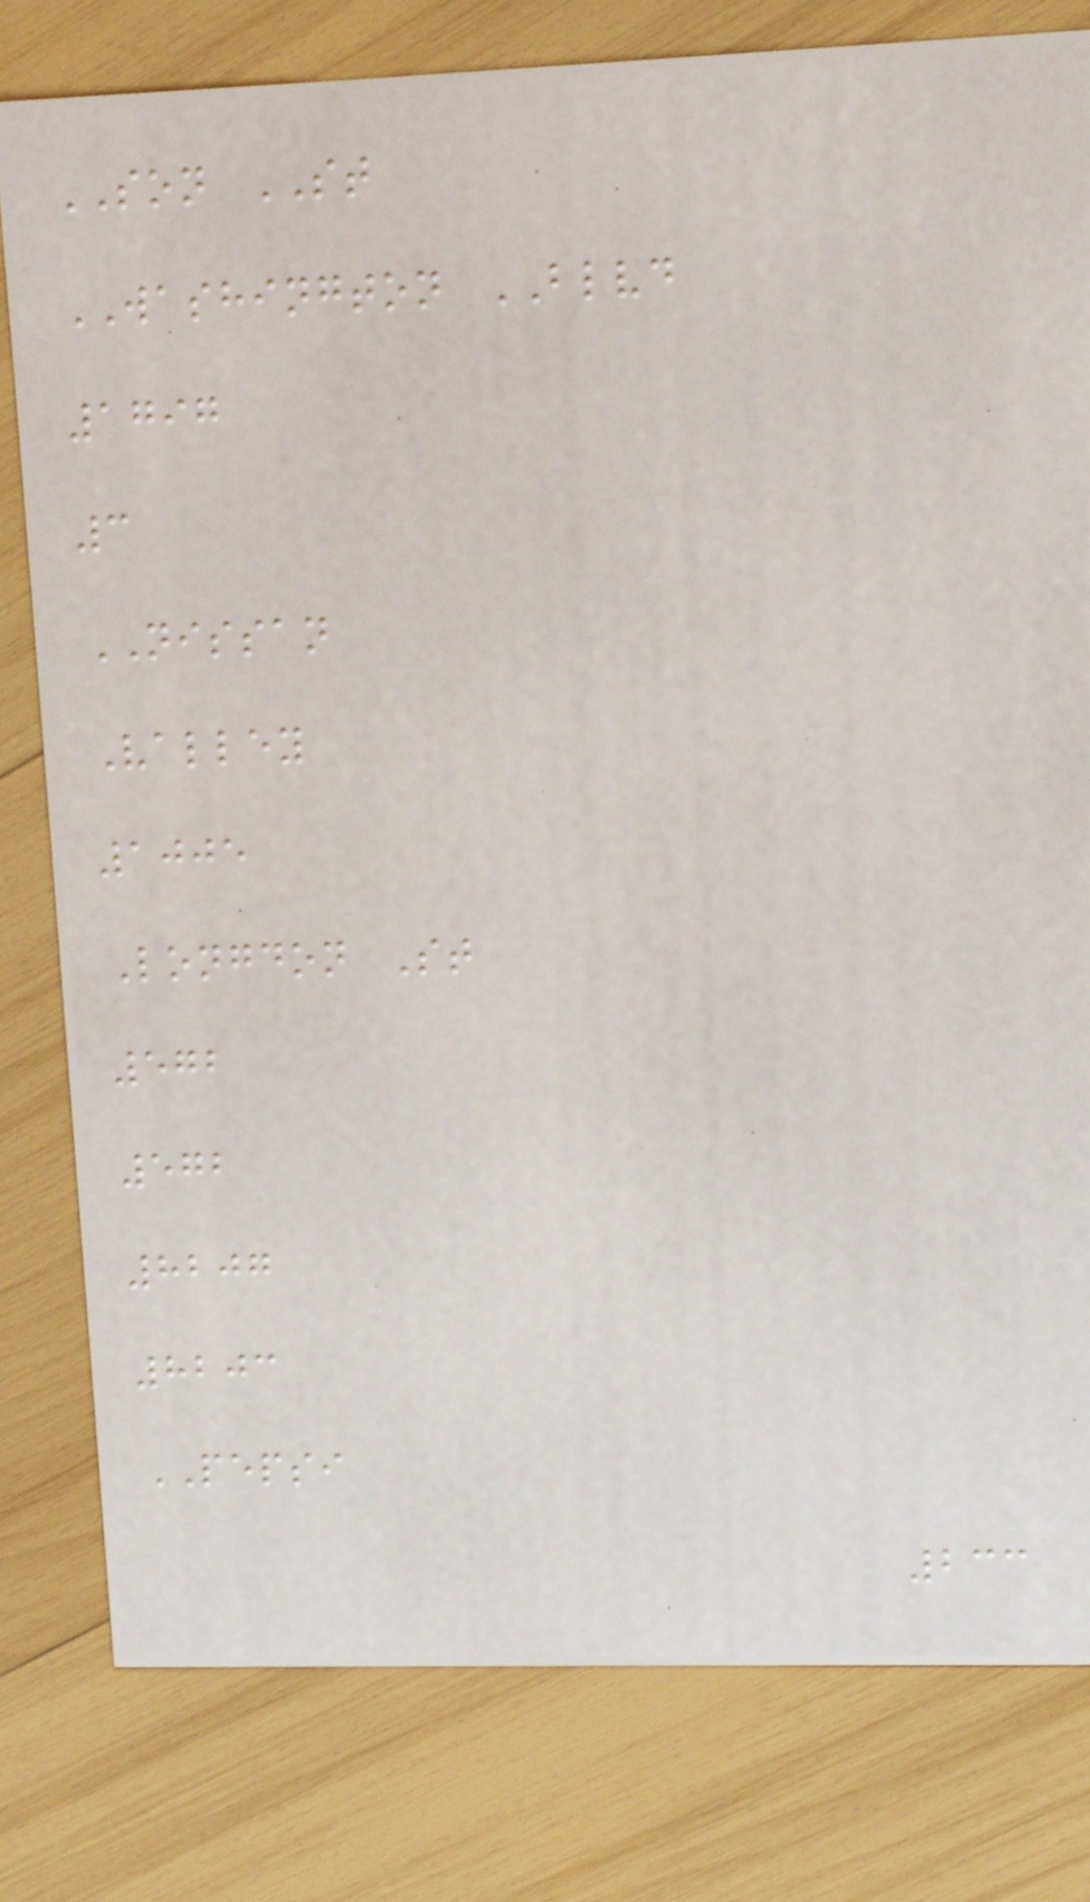SON ST
WASHINGTON BLVD
1797
3
NISSAN
Valley
1005
Longdon St
572
572
8207
8203
PEPSI
233
